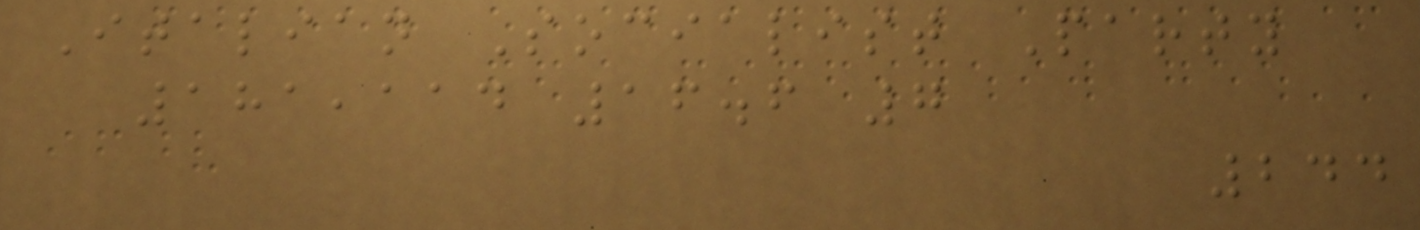Italian Socialist Party
181,114 16.6 7
244
